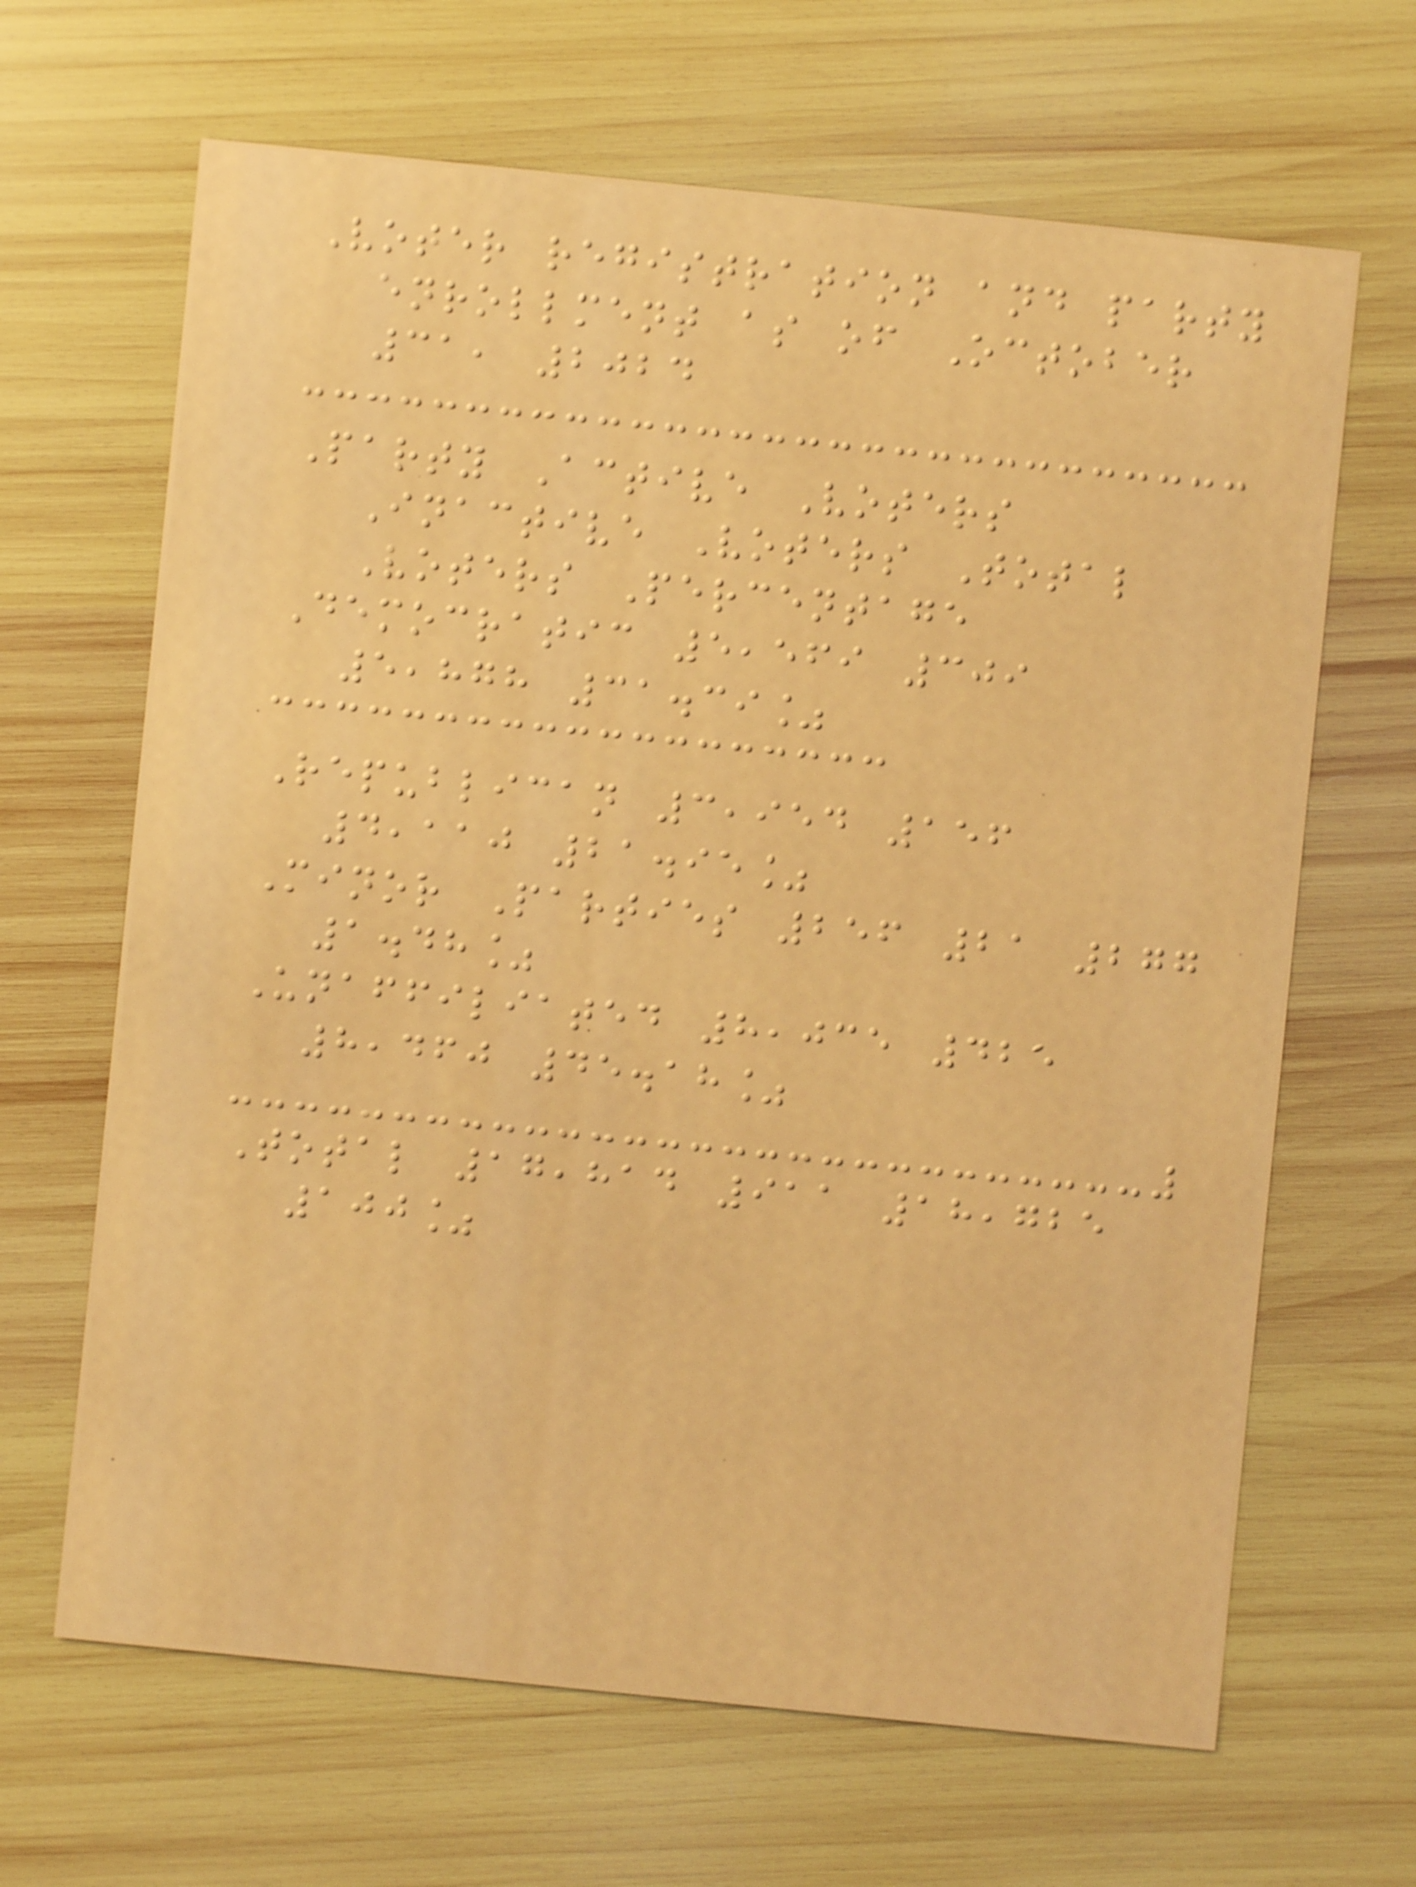Voter registration and party
enrollment as of October
31, 2024
Party Active Voters
Inactive Voters Total
Voters Percentage
Democratic 5,569 309
5,878 31.39%
Republican 3,954 156
4,110 21.95%
Minor Parties 256 21 277
1.48%
Unaffiliated 8,035 425
8,460 45.18%
Total 17,814 911 18,725
100%
